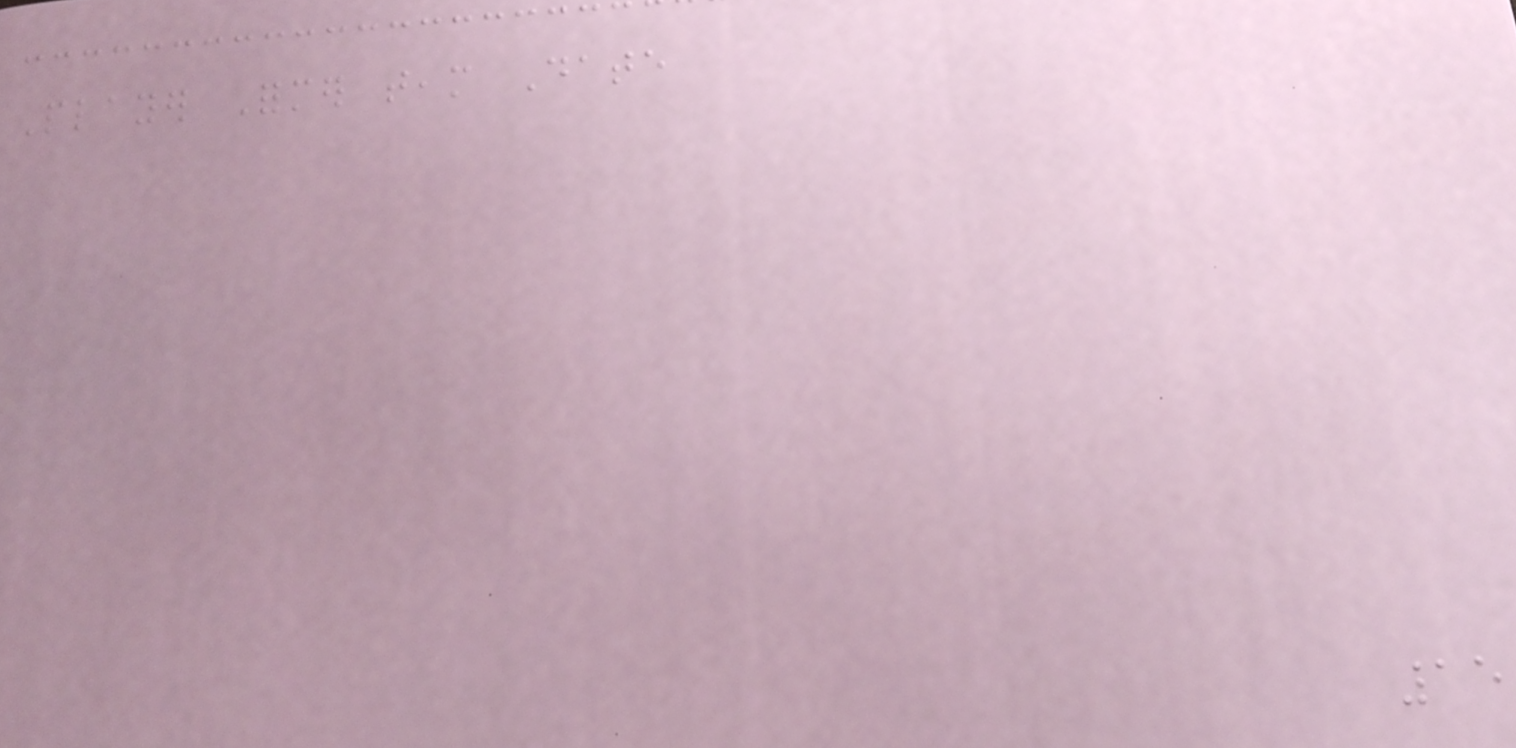Player Former team Date
15
